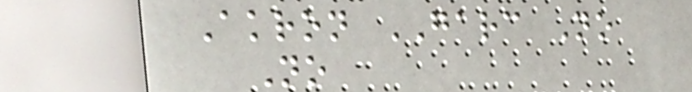Akron GARC No
No
